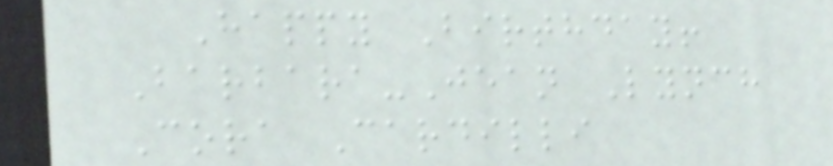Happy Birthday!
Barbara-Jean Lynch
Cora Cardilli
